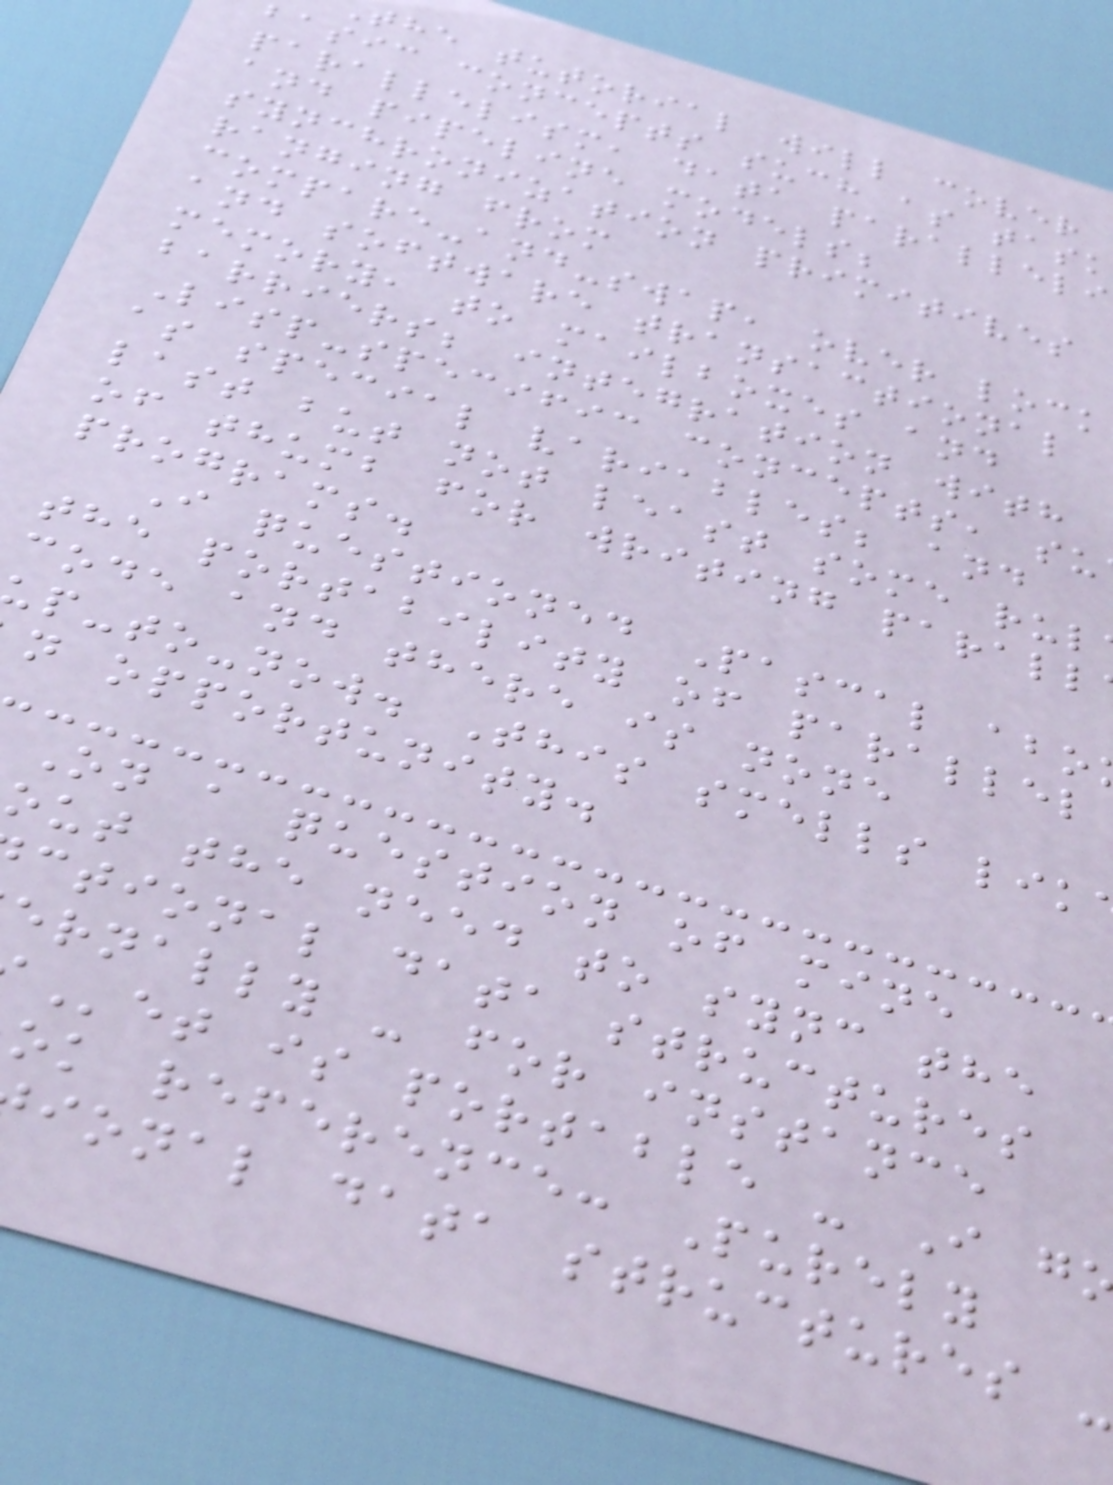the tutorial will cover
basic concepts such as task
parallelism, data paralleli
and pipeline models;
synchronization primitives
ranging from
compare-and-swap, over lock
and software transactional
memory, to mailboxes and
barriers; integration with
Lisp-specific concepts, su
as special variables; and
last but not least some rul
of thumb for writing parall
programs.
I questioned Pascal abo
the portability of parallel
code and there is none
p-to-now. This smells lik
n opportunity.
On a question of mine
out the need to sync the
ctional data structures
ernally - for instance
et is portable - I g
ok reference: Purely
ional data structures -
